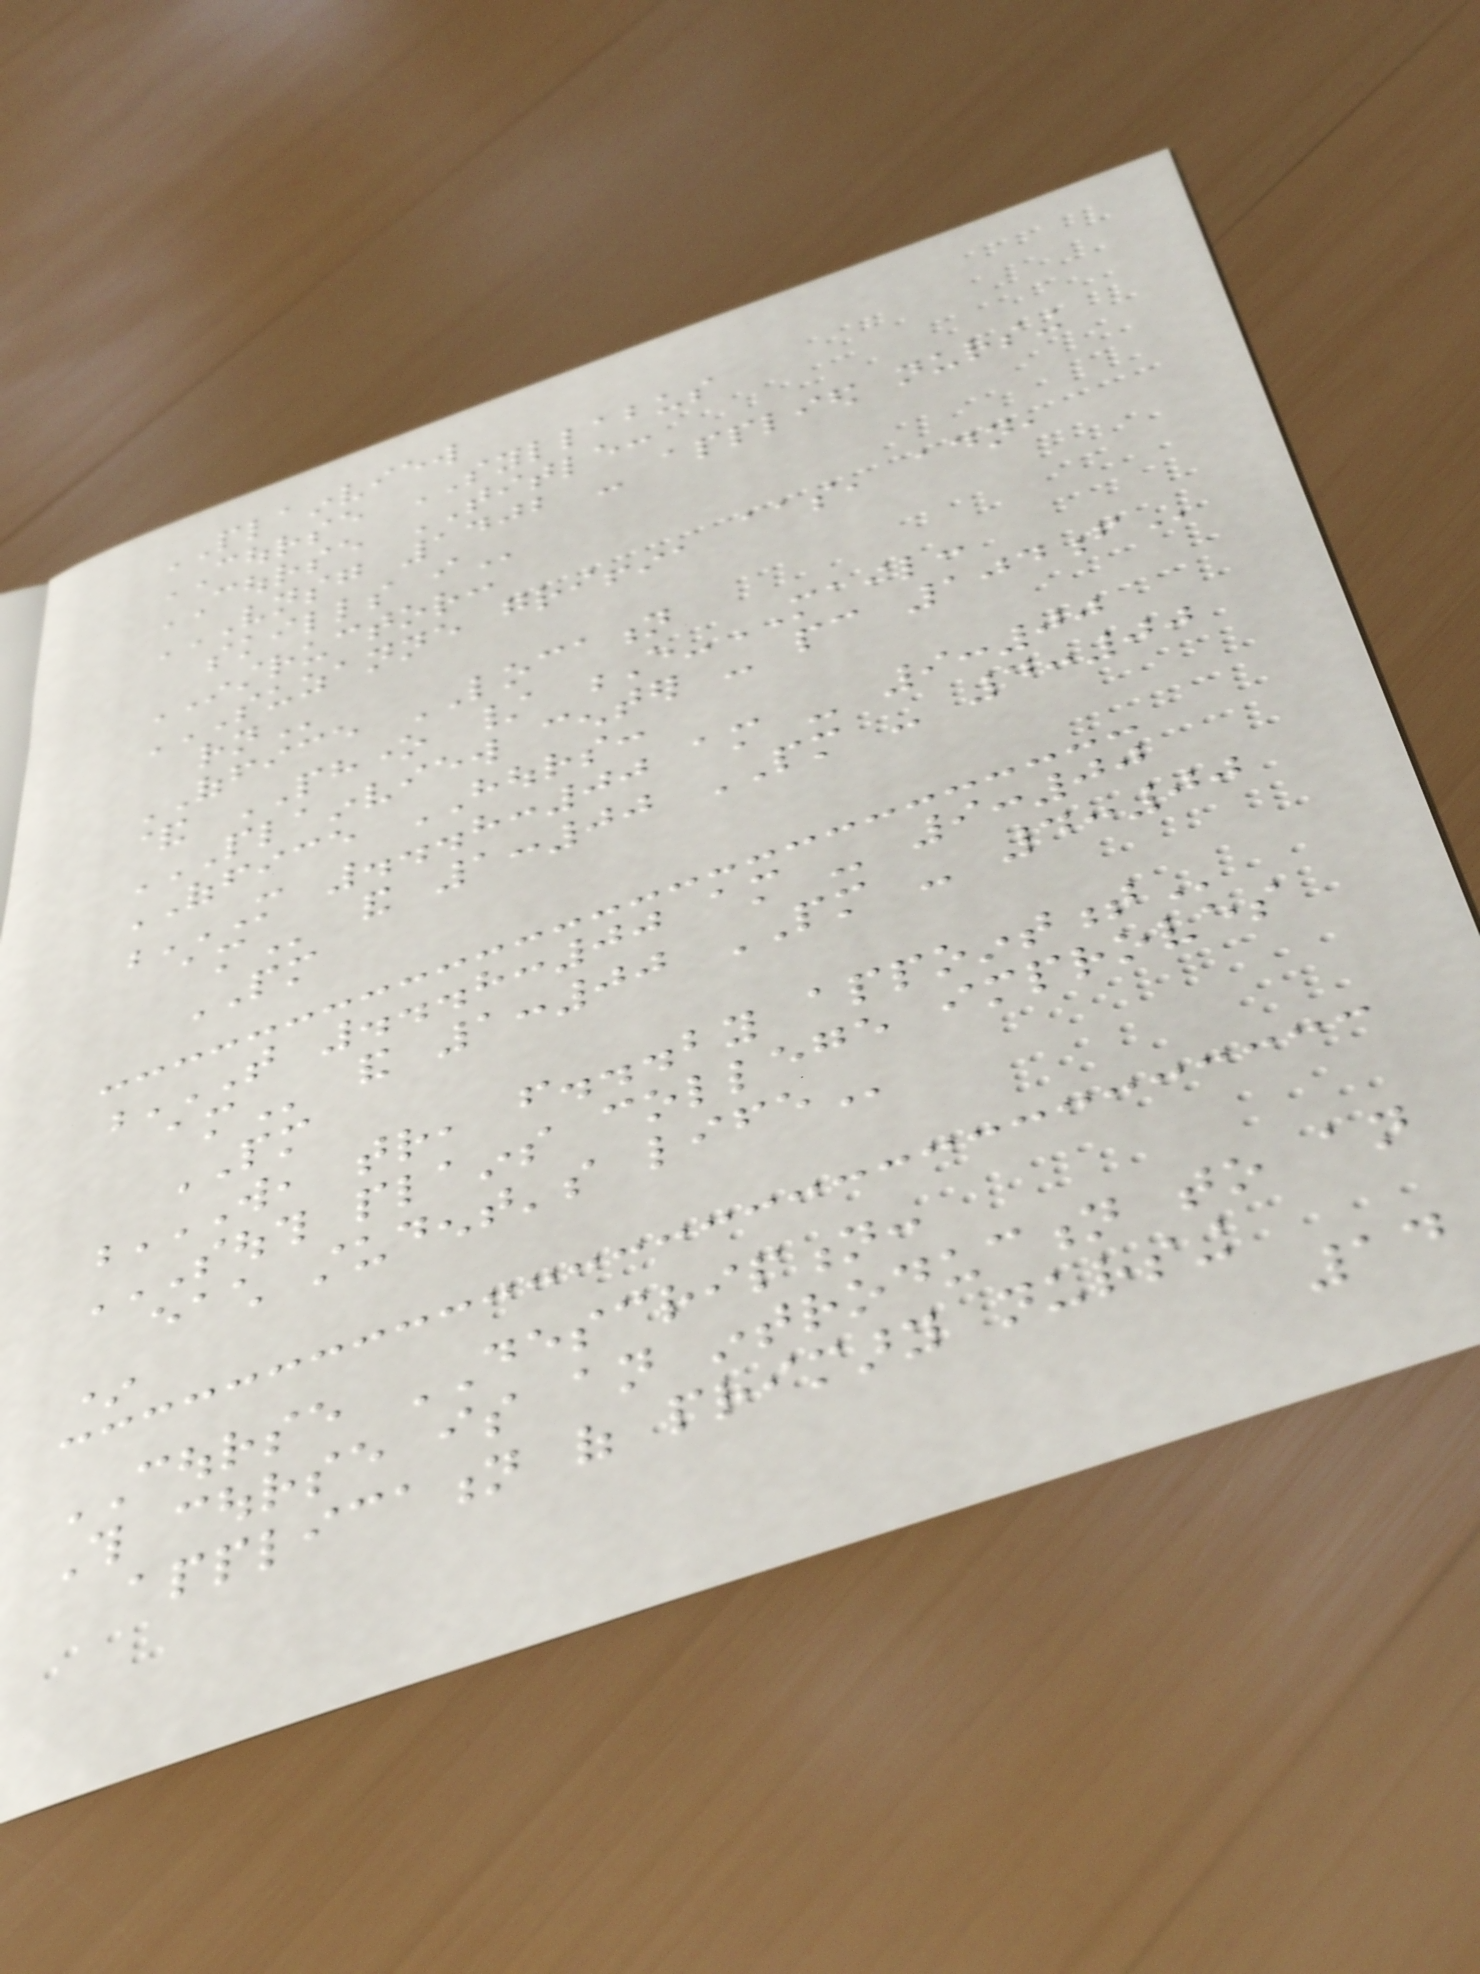PLAINVIEW
COURSE SYLLABUS
COURSE TITLE:
VNSG 1402 - APPLIED NURSING
SKILLS I
INSTRUCTOR:
SUZANNE GRIFFIN, AAS, ADN,
RN
OFFICE LOCATION
& PHONE / E-MAIL:
PLAINVIEW CENTER - PC 104F
OFFICE HOURS:
M ...8:00 AM - 9:00
AM and 1:00 PM - 4:00
PM
T ...8:00 AM - 9:00
AM and 1:00 PM - 4:00
PM
W, TR, F...BY APPOINTMENT
SOUTH PLAINS COLLEGE IMPROVES
EACH STUDENT'S LIFE
*
COURSE DESCRIPTION:
This course is an introduction to an
application of primary nursing
14
